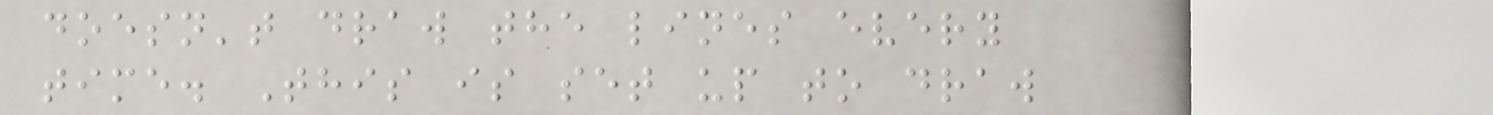doesn't draw the lines every
time. This is set up to draw
